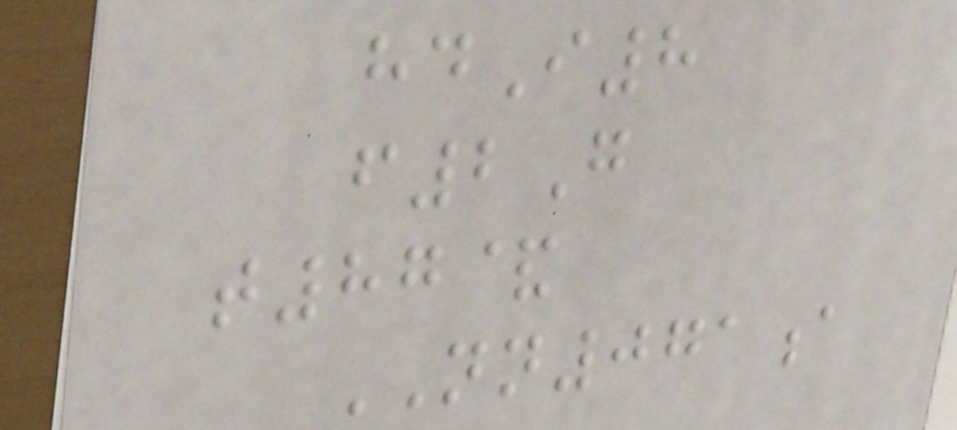hdI8
f2G
t87&
NN071a
